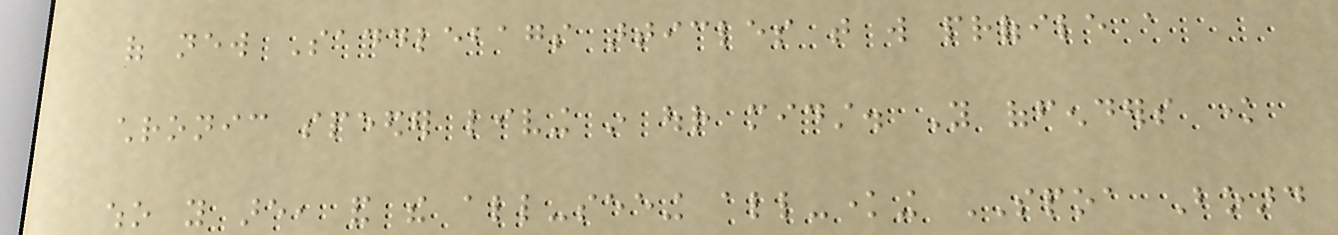of new Saddlebags articles that will profile a
chronic speeder living in our midst. You offenders know
who you are, and the all-seeing all-knowing SPOA Board
